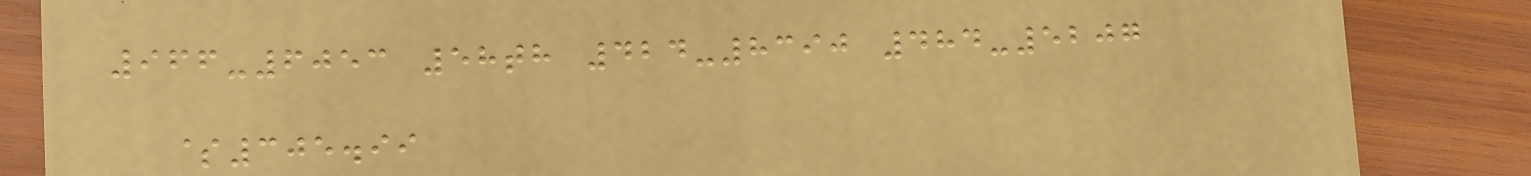966-6053 58th 424-8390 484-5207
$305.99
